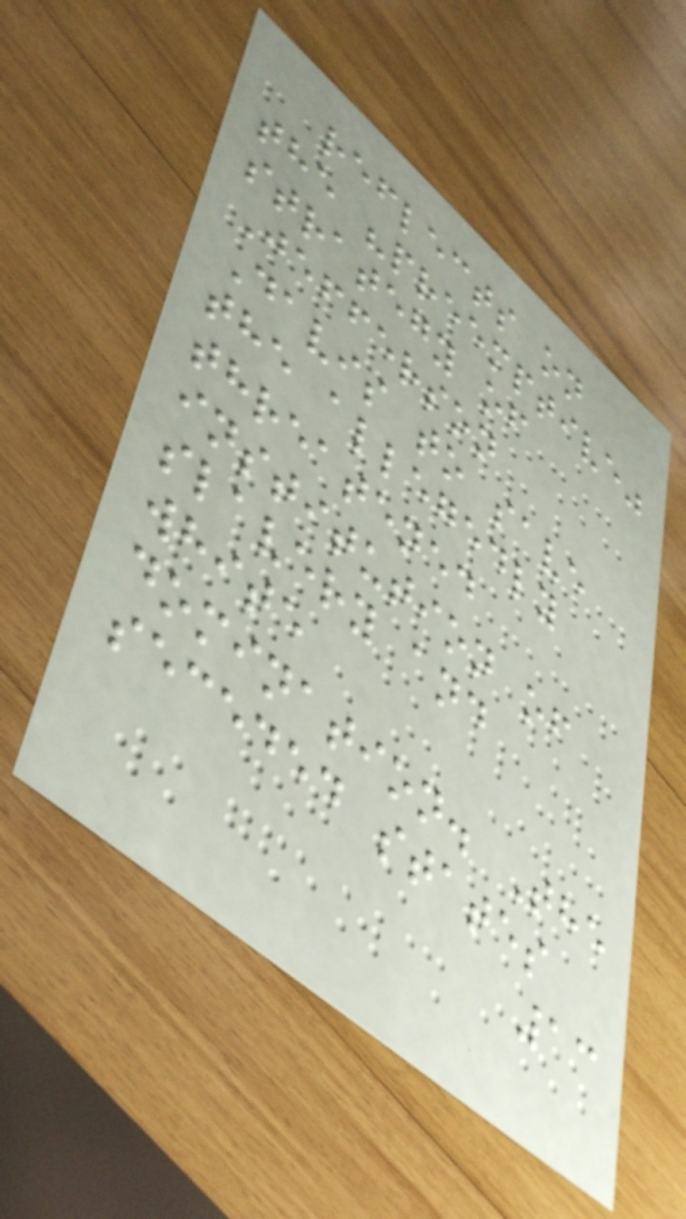reflects on
the "preemptive"
strategy of
Jefferson
Davis to save
the allegedly
threatened
institution of
slavery and
white
domination. The
seceded states
13
